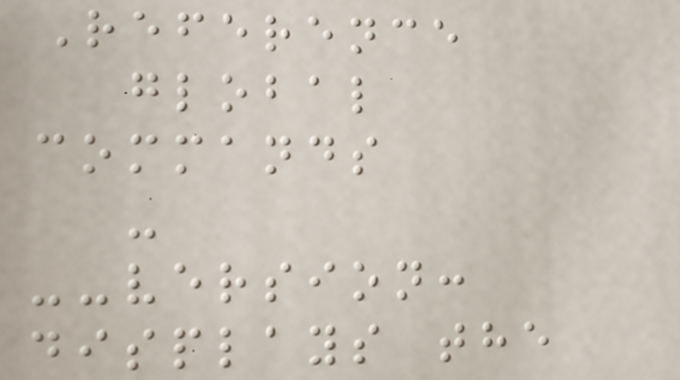Reference
global
commands
-
--version:
displays the
